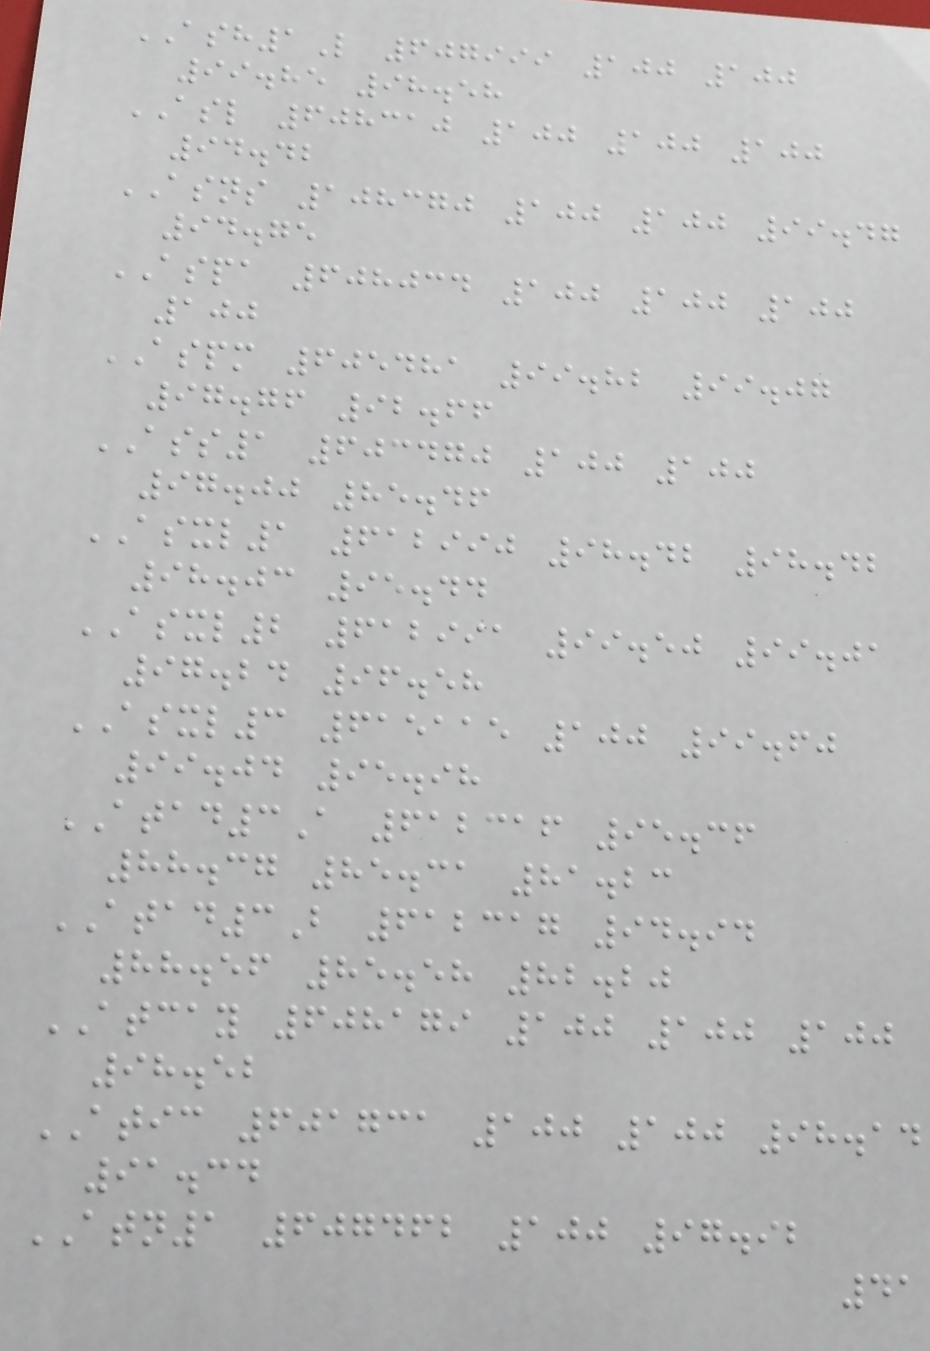ASH1L 607999 100 100
99.85 98.58
ASL 608310 100 100 100
94.42
ASNS 108370 100 100 99.47
94.75
ASPA 608034 100 100 100
100
ASPM 605481 99.82 99.07
97.76 92.66
ASS1 603470 100 100
97.00 85.46
ASXL1 612990 98.42 98.42
98.03 95.44
ASXL2 612991 99.50 99.01
97.24 96.58
ASXL3 615115 100 99.60
99.04 95.98
ATAD3A 612316 95.36
88.37 85.31 81.23
ATAD3B 612317 94.94
88.56 85.58 82.20
ATCAY 608179 100 100 100
98.52
ATIC 601731 100 100 98.14
91.34
ATN1 607462 100 97.92
41
